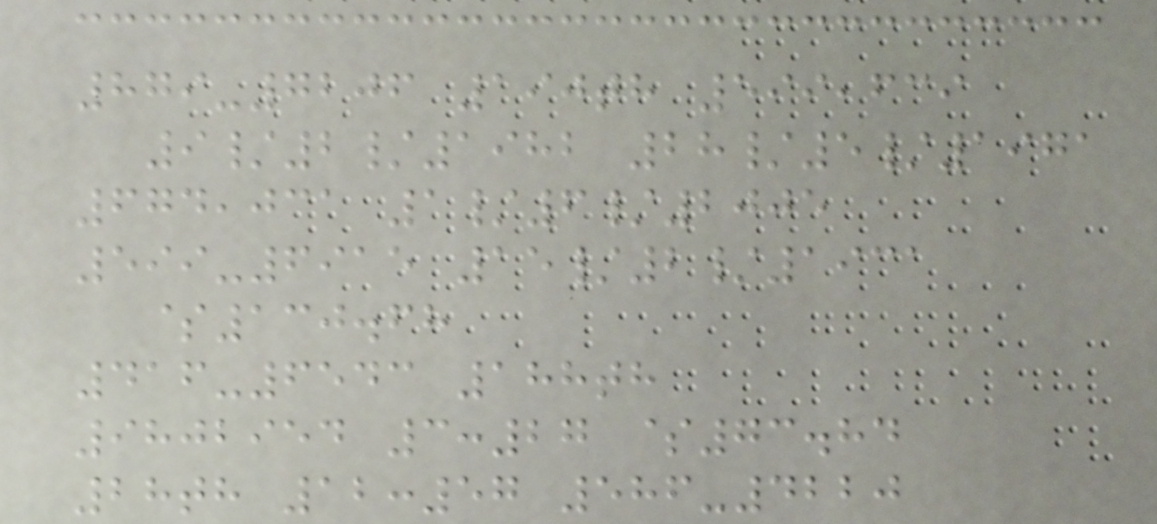879-7206 190th 599,639
9/2/1982 28/5/1971
674,031 1/6/2005
599-6915 15/2/1931
$130.68
416-6543 188th
9802954 3:27 $73.84
28th 12:57 586-4220
